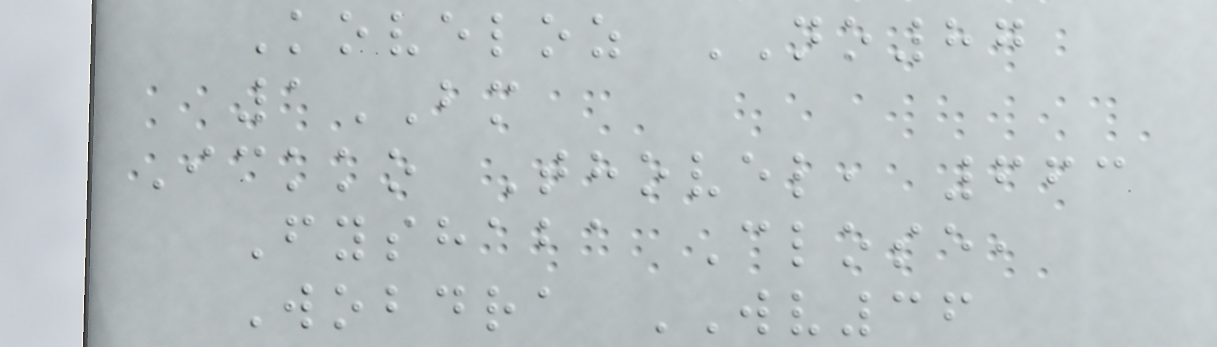Koveloz NO87
1BM
Ickko Thovel, 663
Fyshaba Close,
Wobdra WV36
